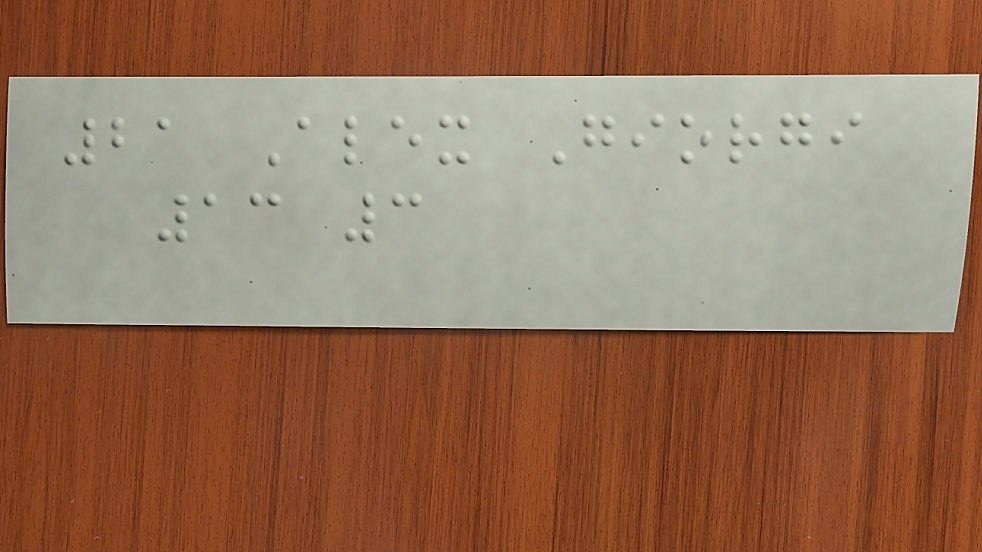21 Alex Giorgi
13 3
